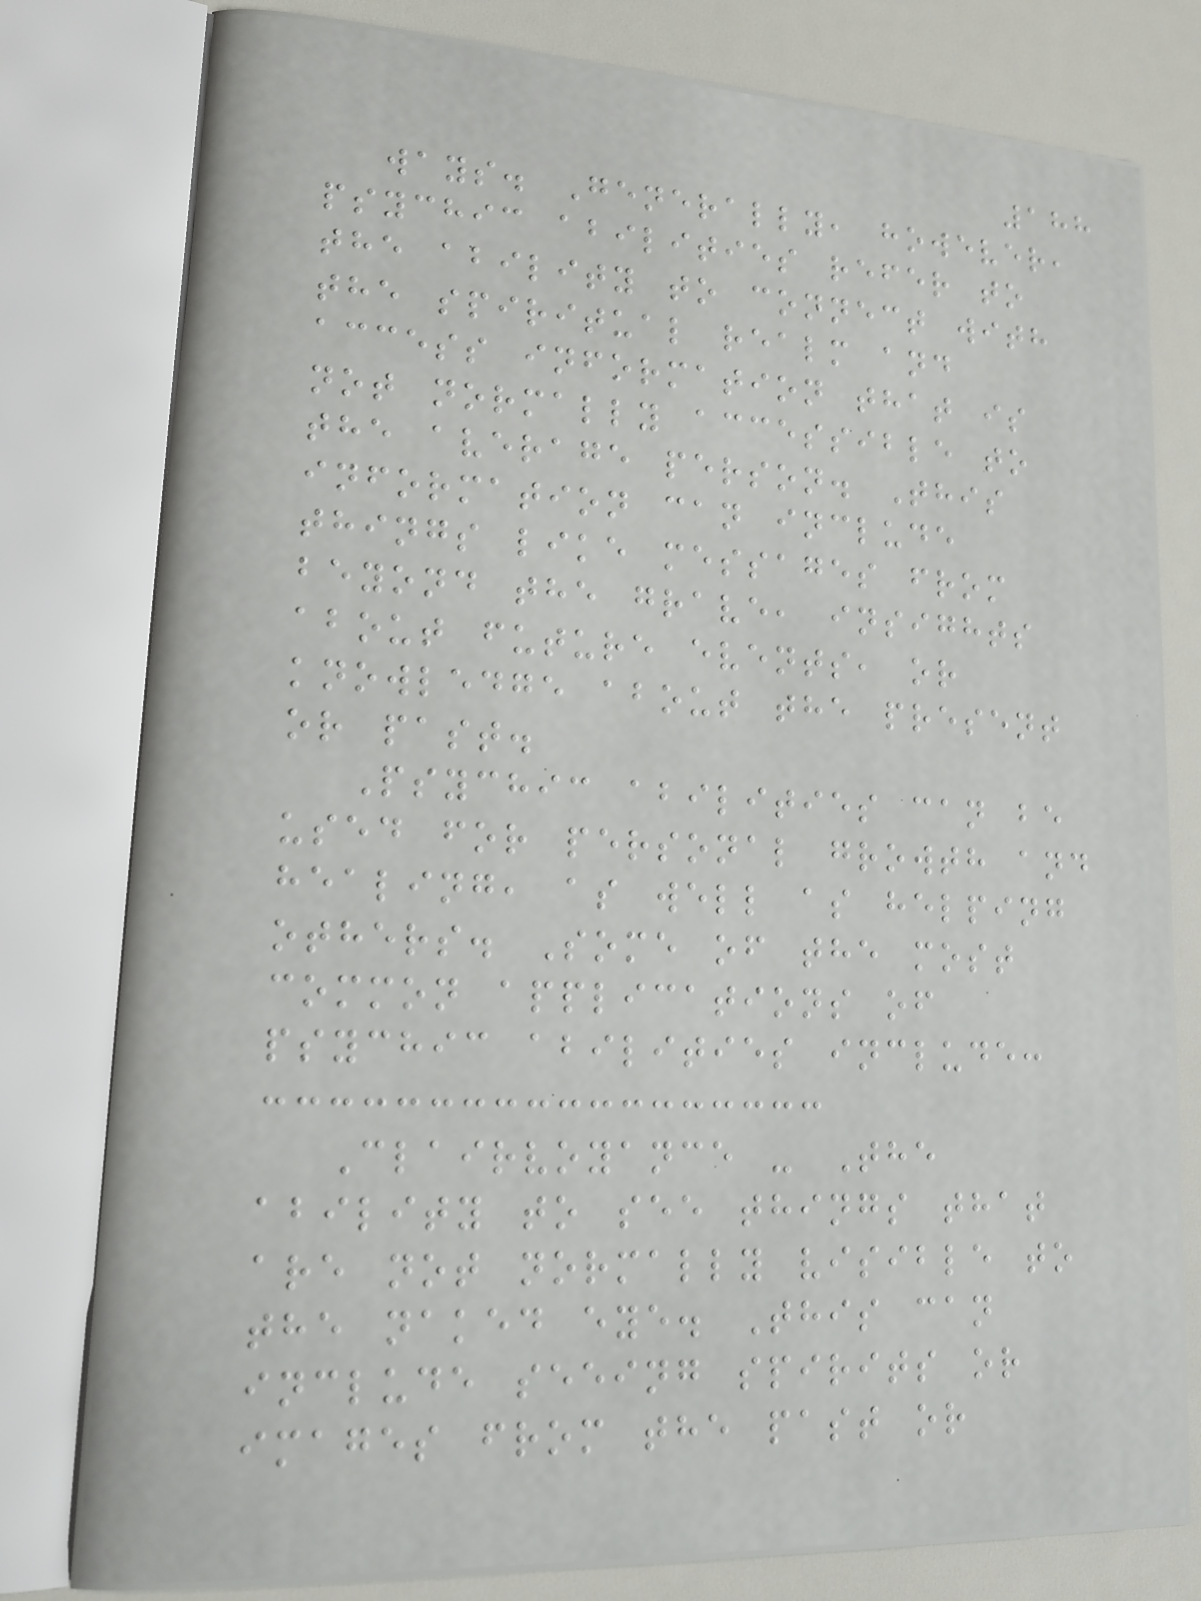188
ways. Generally, however,
psychic abilities refer to
the ability to connect with
the spiritual realm and
access information that is
not normally accessible to
the average person. This
information can include
things like messages from
beyond the grave, insights
about future events, or
knowledge about the present
or past.
Psychic abilities can be
used for personal growth and
healing, as well as helping
others. Some of the most
common applications of
psychic abilities include:
Clairvoyance - The
ability to see things that
are not normally visible to
the naked eye. This can
include seeing spirits or
images from the past or
